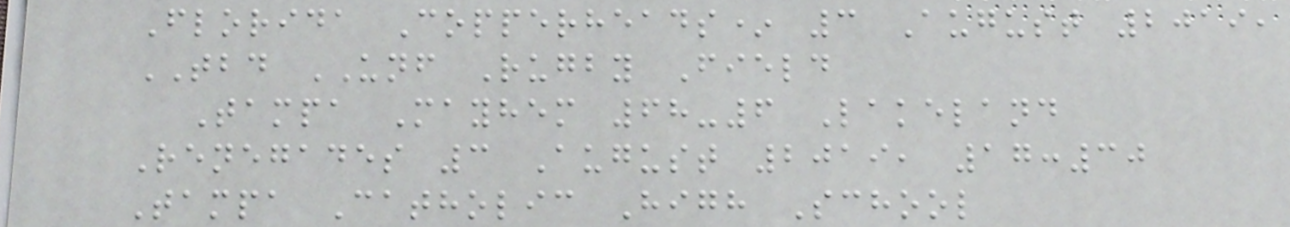Florida Copperheads* 3 August 2019,
TBD UNF Rugby Field
Tampa Mayhem 68-6 Lakeland
Renegades 3 August 2019, 17:30
Tampa Catholic High School
